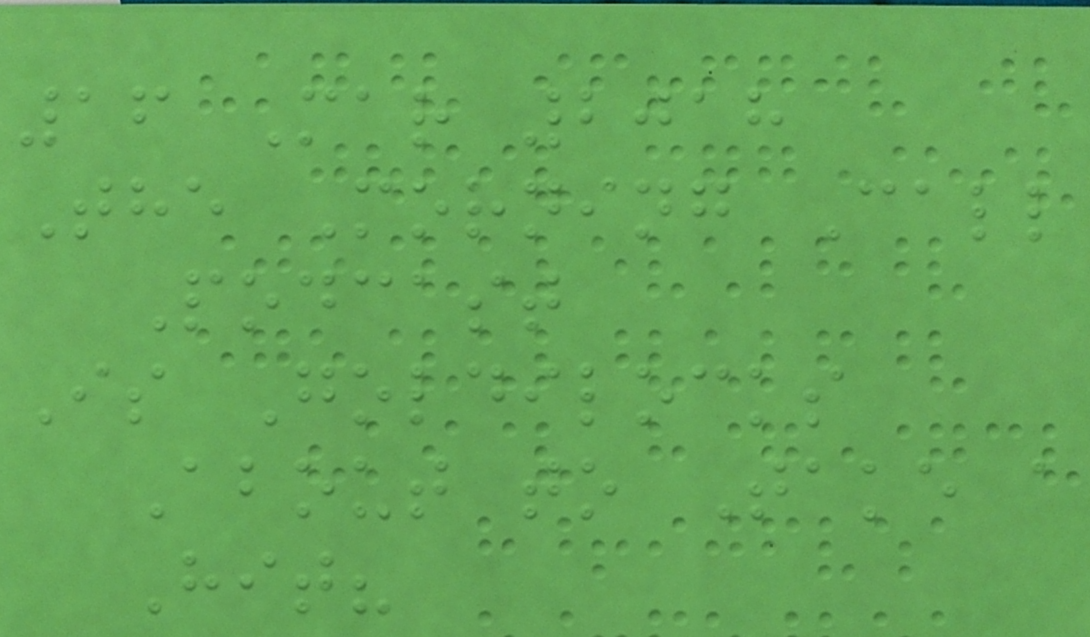16 Mar 2018
The Morning Call
Podcast
Is Goldilocks
About to Take a
Hit?
